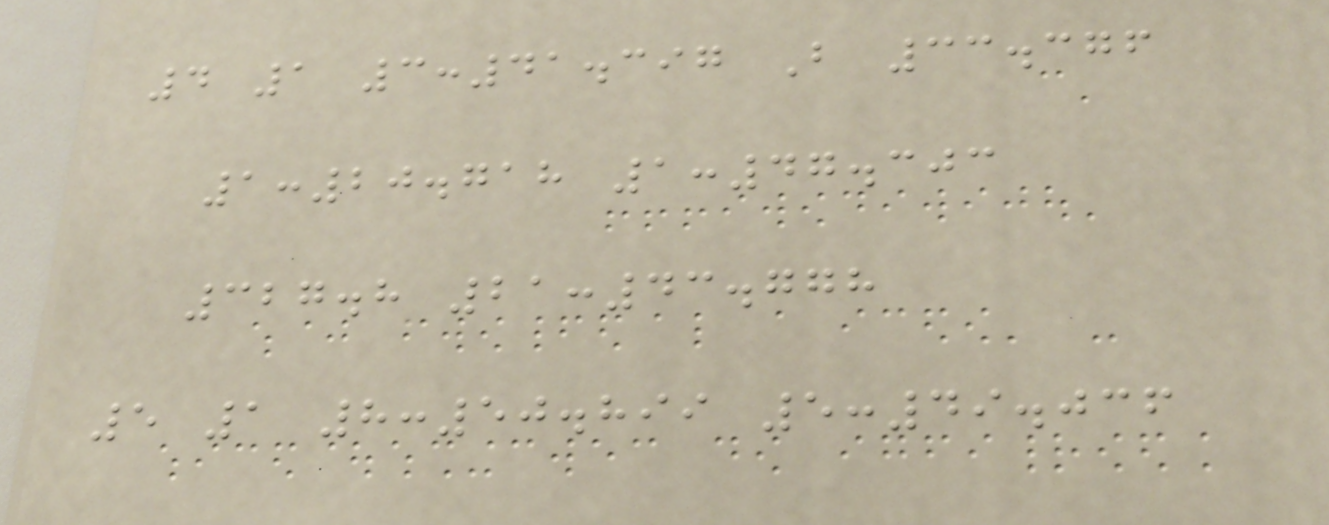4 1 3:41.397 B 33.376
1:20.718 1:47.303
327.8 21:43.778
5 1 8:50.899 5:49.036
